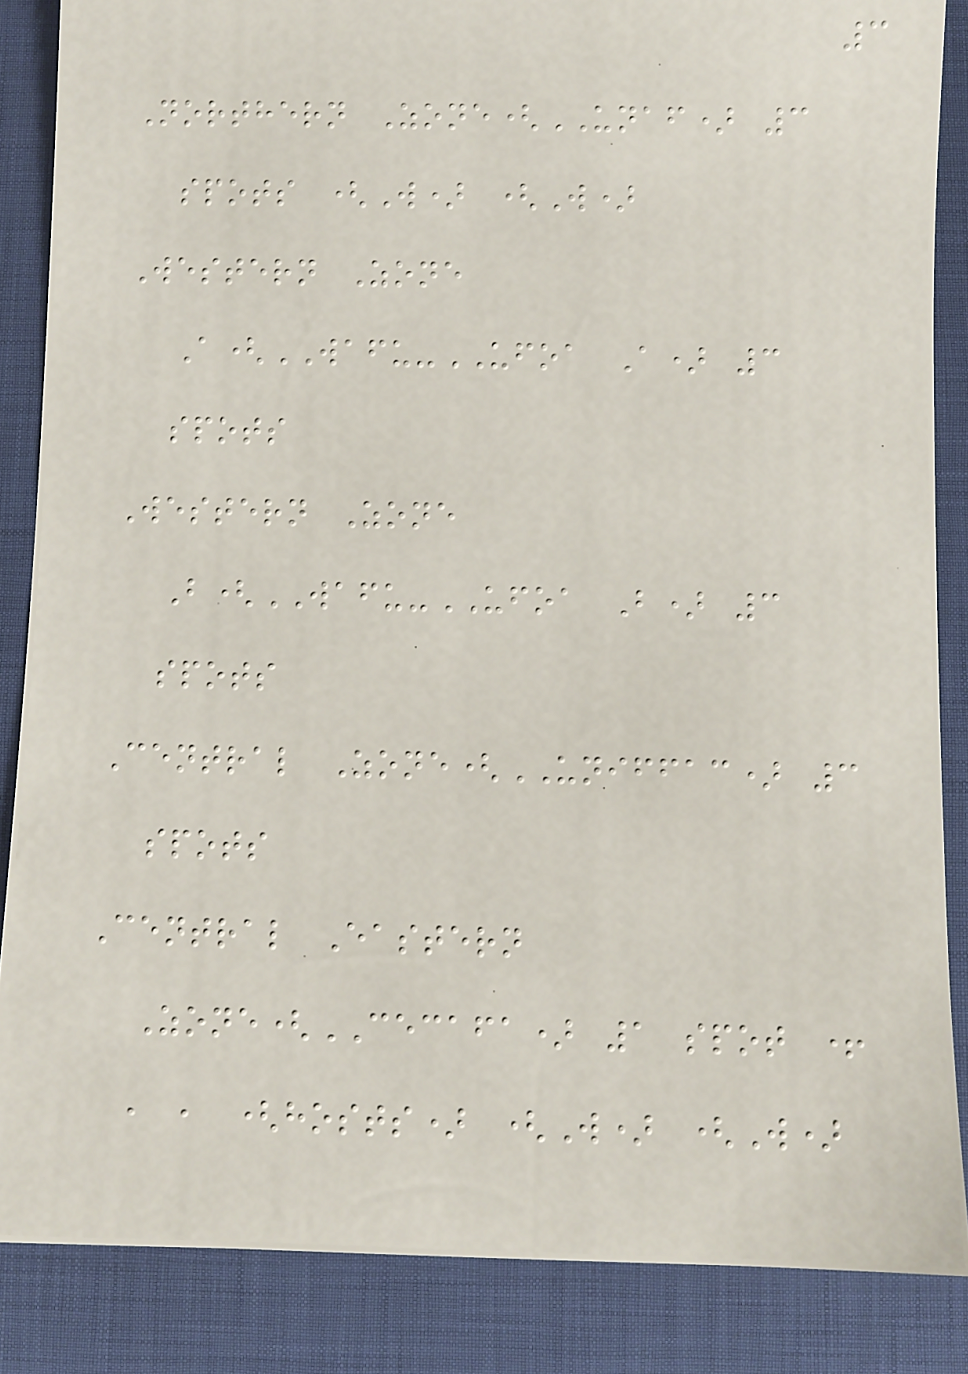3
Northern Zone(UNAF) 3
spots (W) (W)
Western Zone
A(WAFU-UFOA A) 3
spots
Western Zone
B(WAFU-UFOA B) 3
spots
Central Zone(UNIFFAC) 3
spots
Central Eastern
Zone(CECAFA) 1 spot +
, , (hosts) (W) (W)
